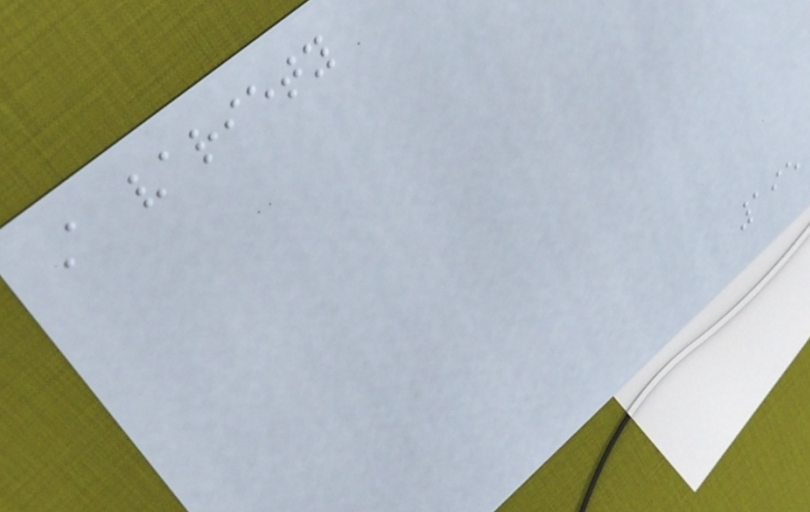A variety
195
